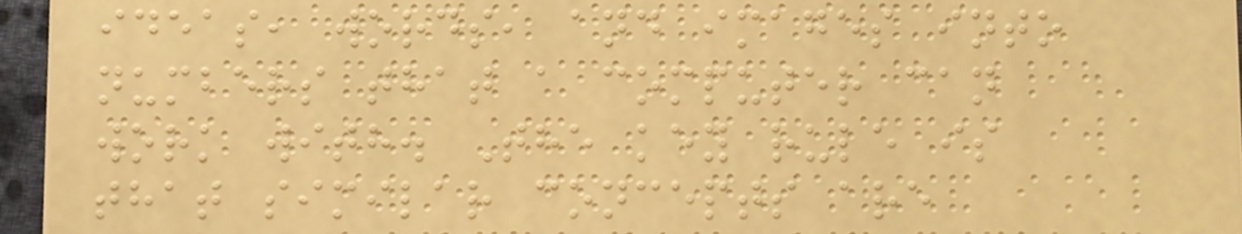ideas, words, and images into
numbers that a computer can
work with. The key rule is
that similar concepts are
